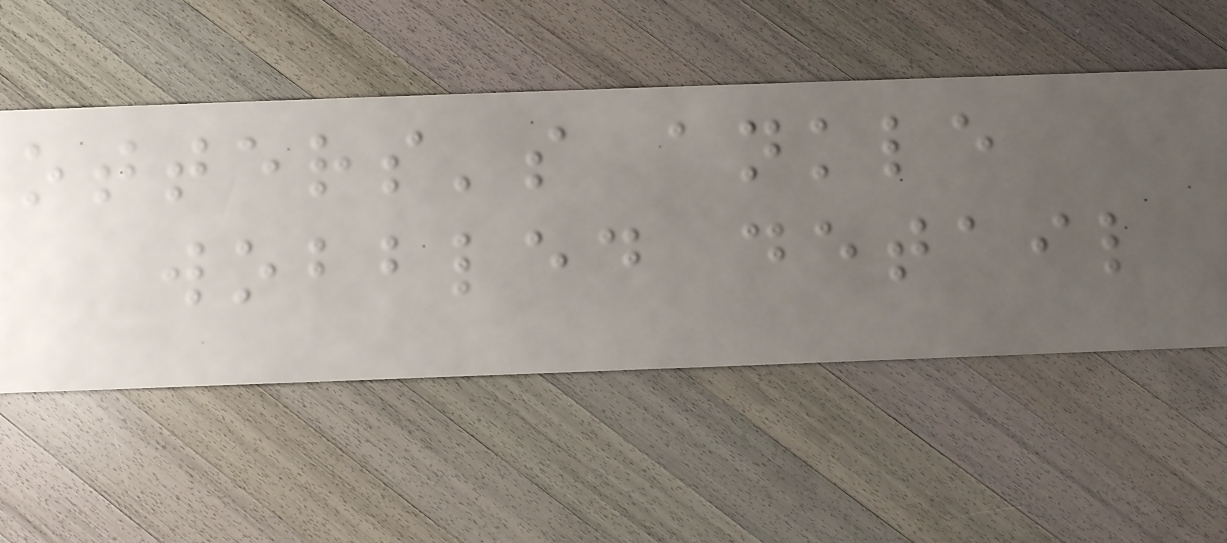otters's ankle
wobbled detail
